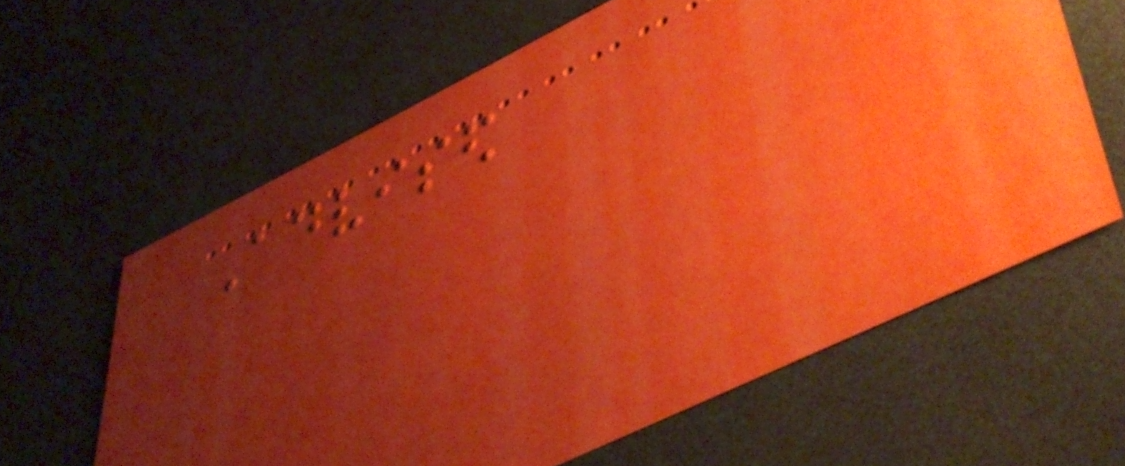Advised
